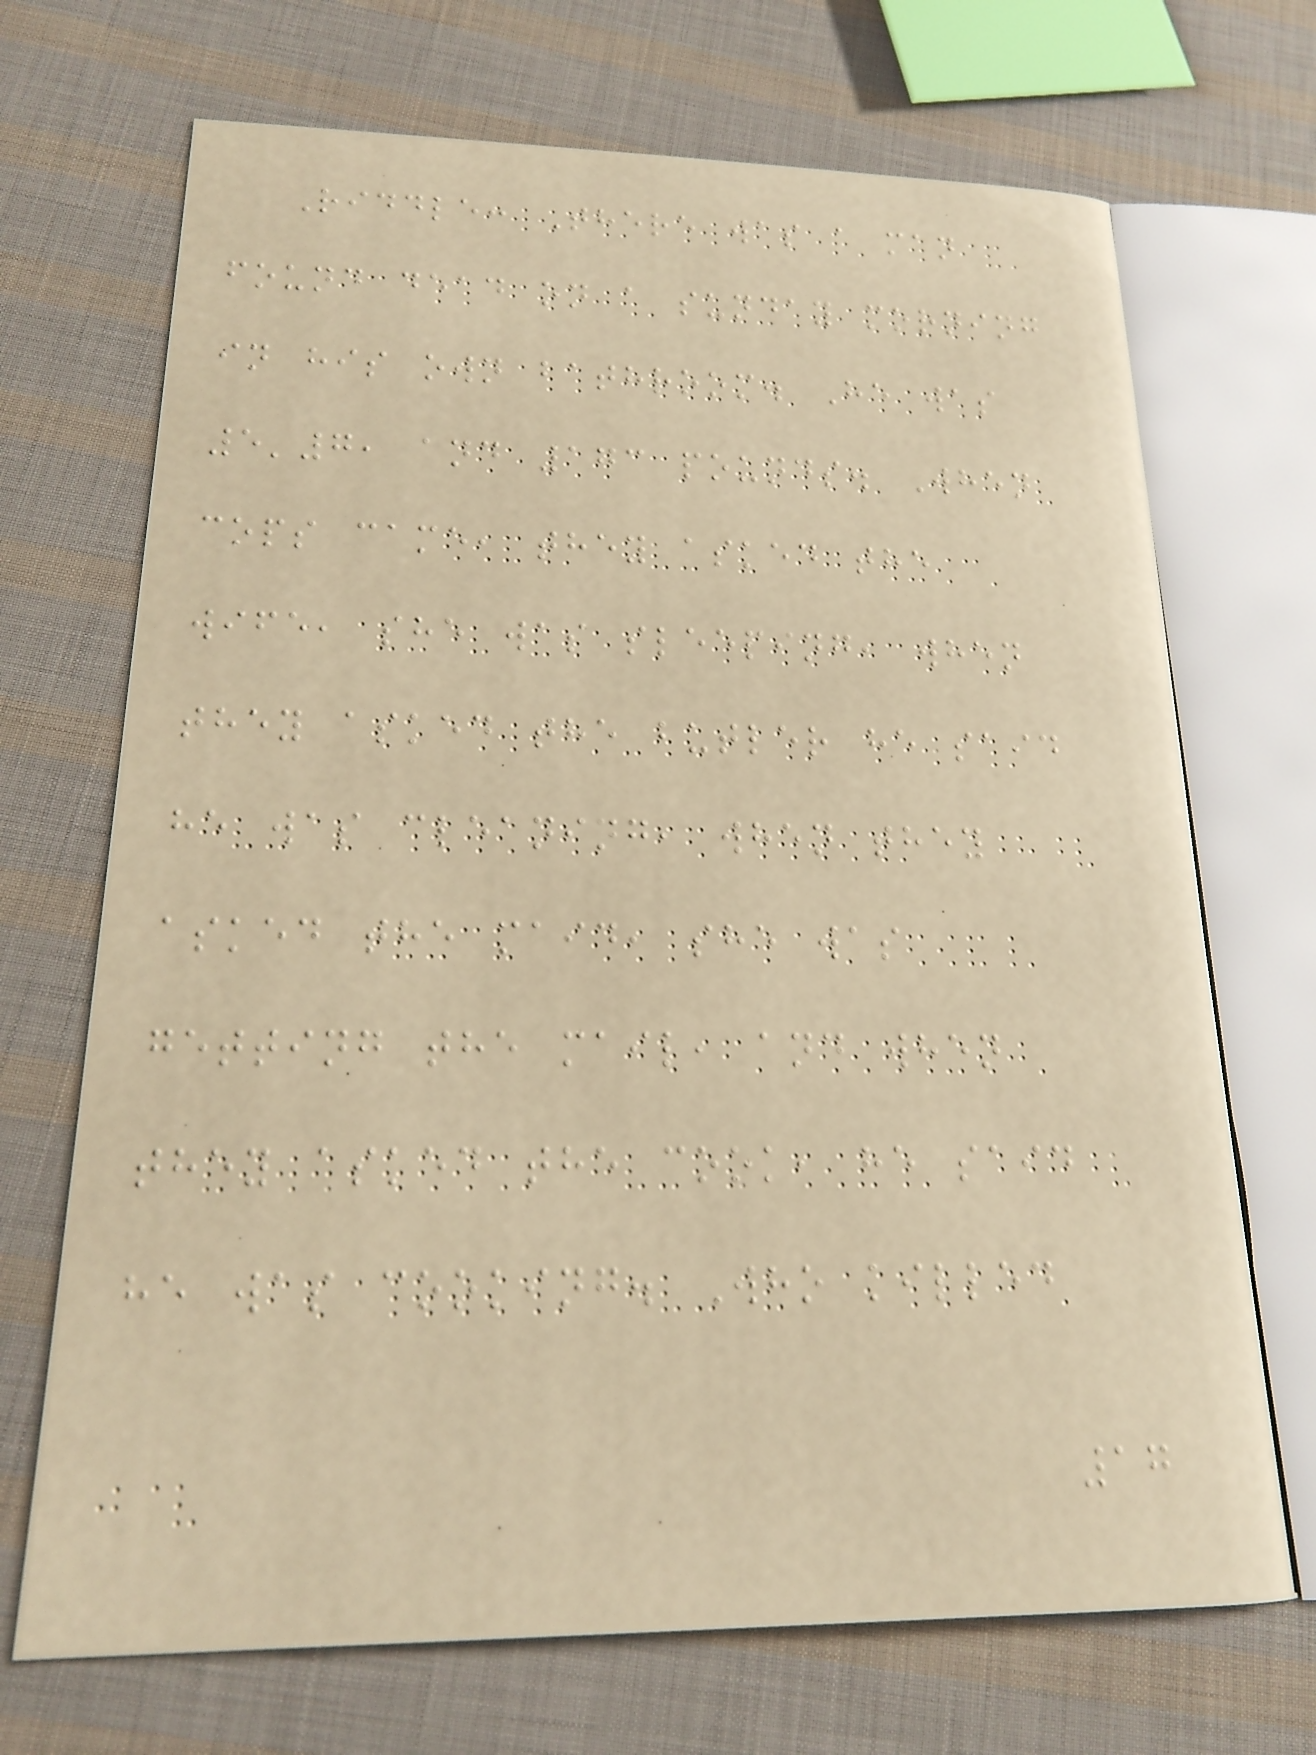Riddle: There was a man
found dead on a sunday morning
in his own bathroom. He was
5'7, and 173 pounds. When
cops came, they asked the
wife, she was sleeping, when
they asked the butler he said
he was cleaning, when they
asked the maid, she was
getting the mail, and when
they asked the cook, he said
he was cooking. Who killed
17
